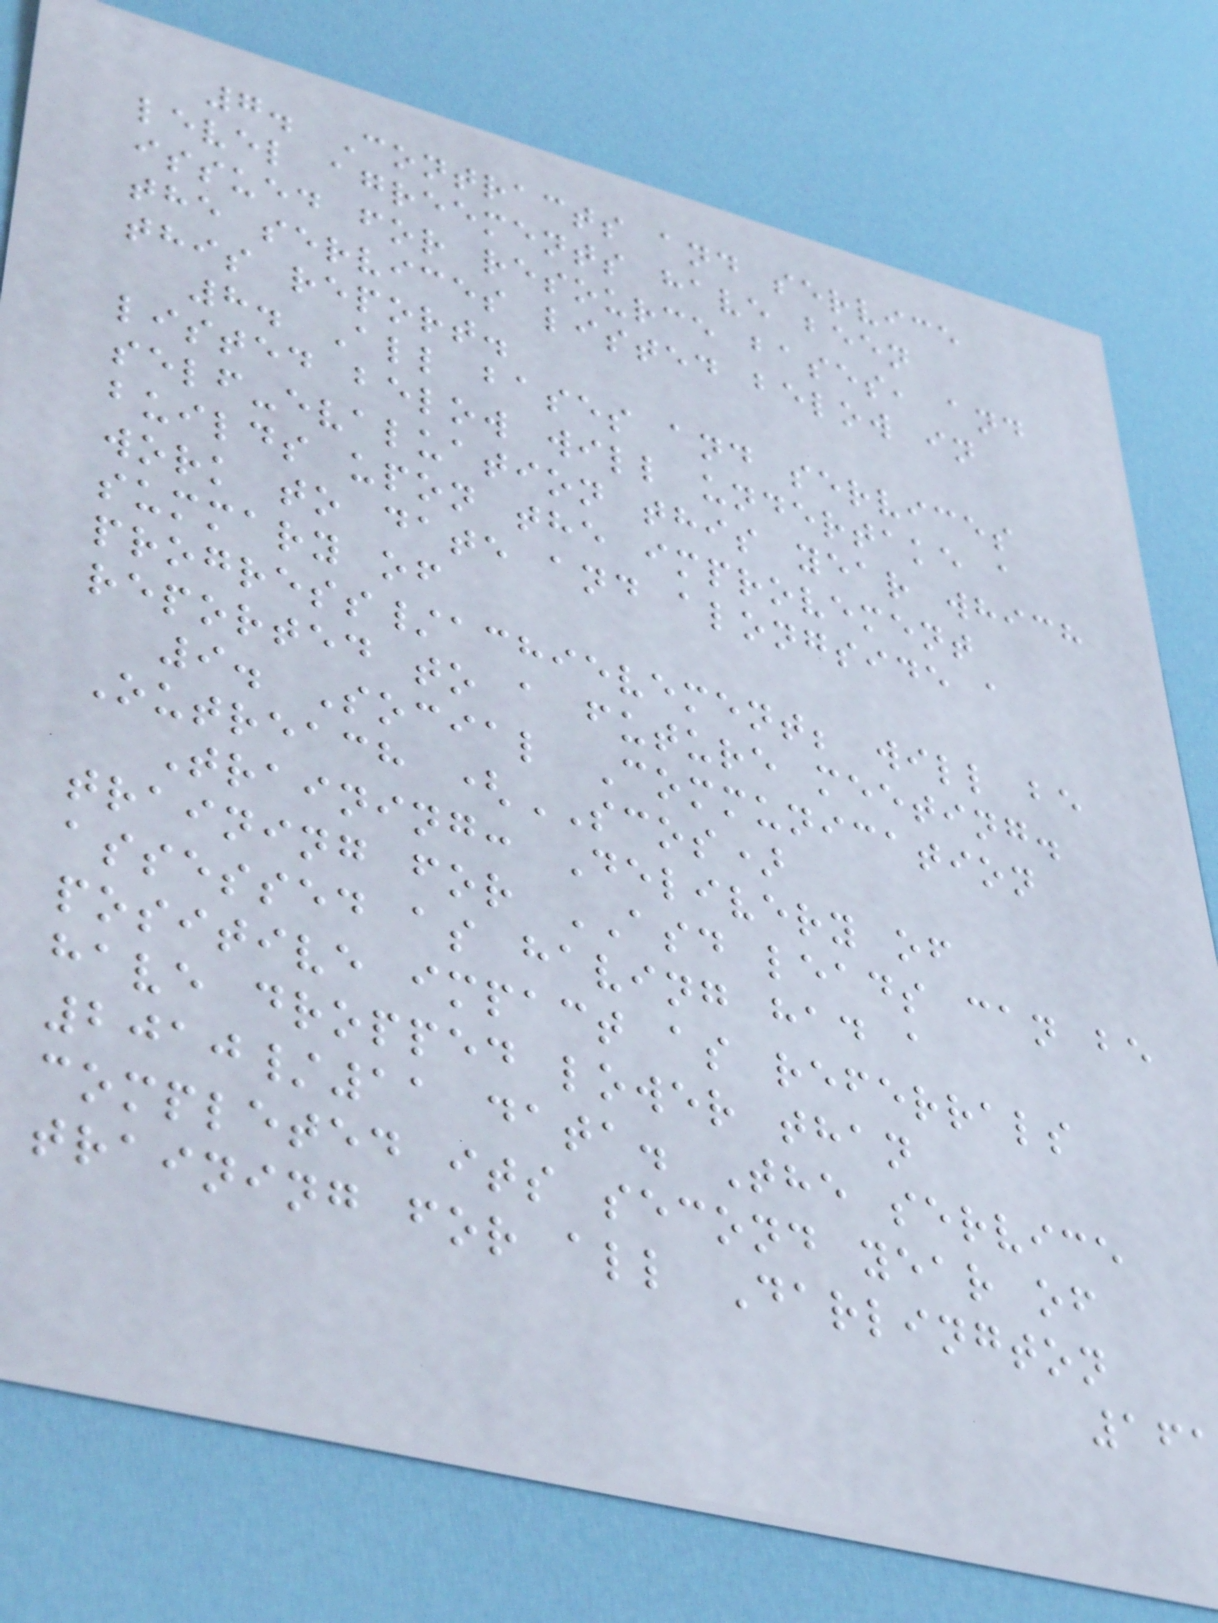7. Contracts and service
level agreements have been
issued for resource bases, and
the services listed below in
this report.
8. All bases and services
listed below will undertake a
self-evaluation this year which
builds upon the improvement
work to date and alongside a
summary of
progress/achievement; will be
reported to a future meeting.
9. Social Communication
Outreach (SCOS)
Training: Delivery of
training for ASD leads can be
assessed as having had a
positive impact as referrals
have dropped lower than
2010/11 data. The service
completed its second year of
training for all Darlington
